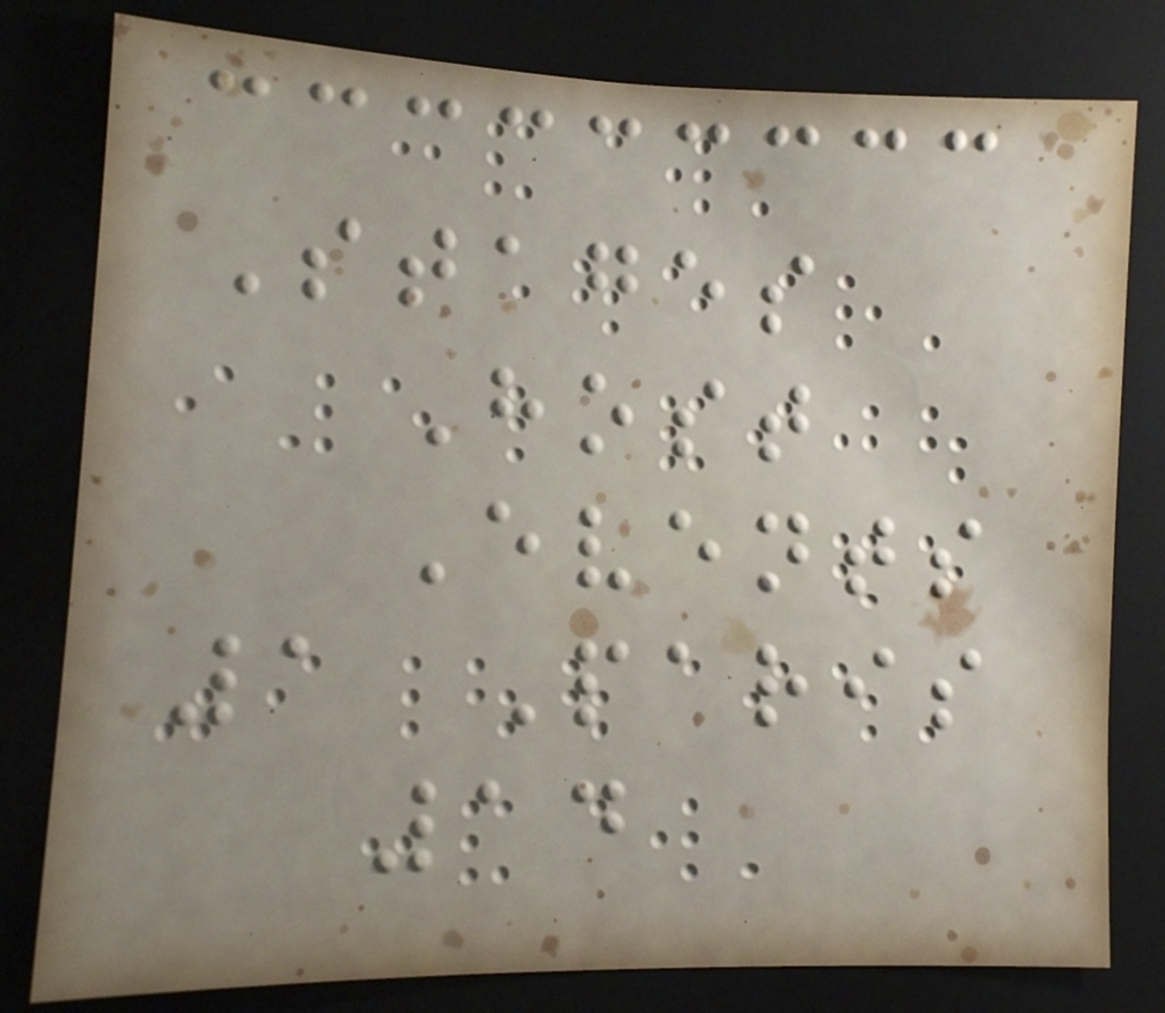Stages
Host
Events
1 Paris
14
